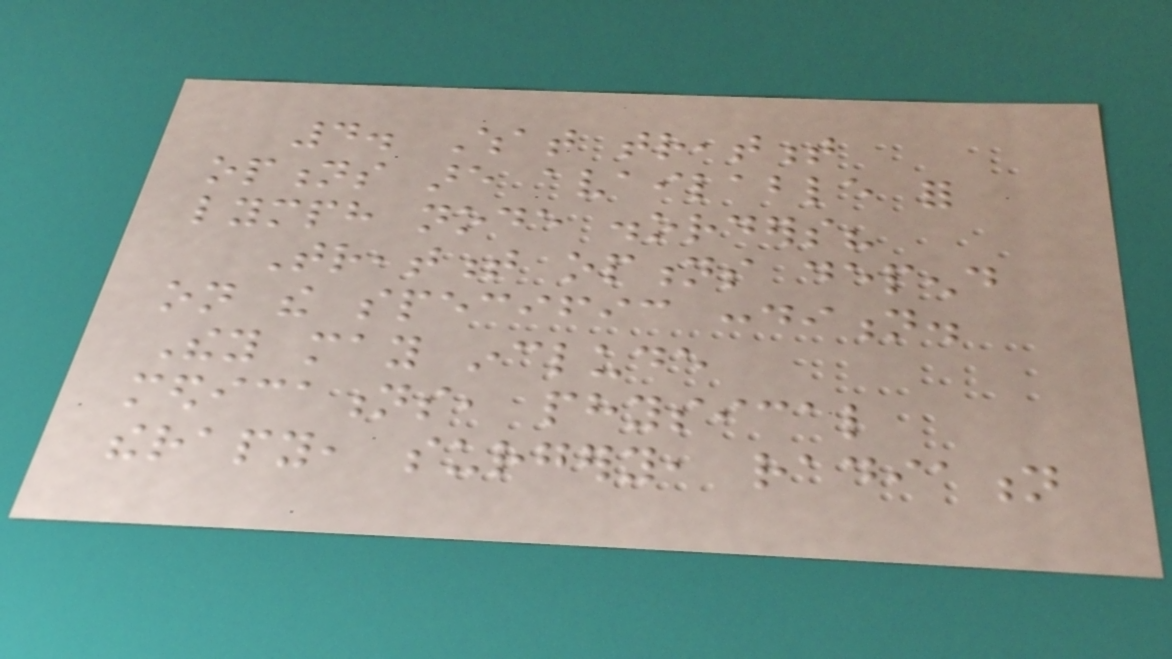4. What treatment
options are available for
lymph node disorders?
Treatment options depend
on the specific condition.
They may include
medications, physical
therapy, surgery, radiation
